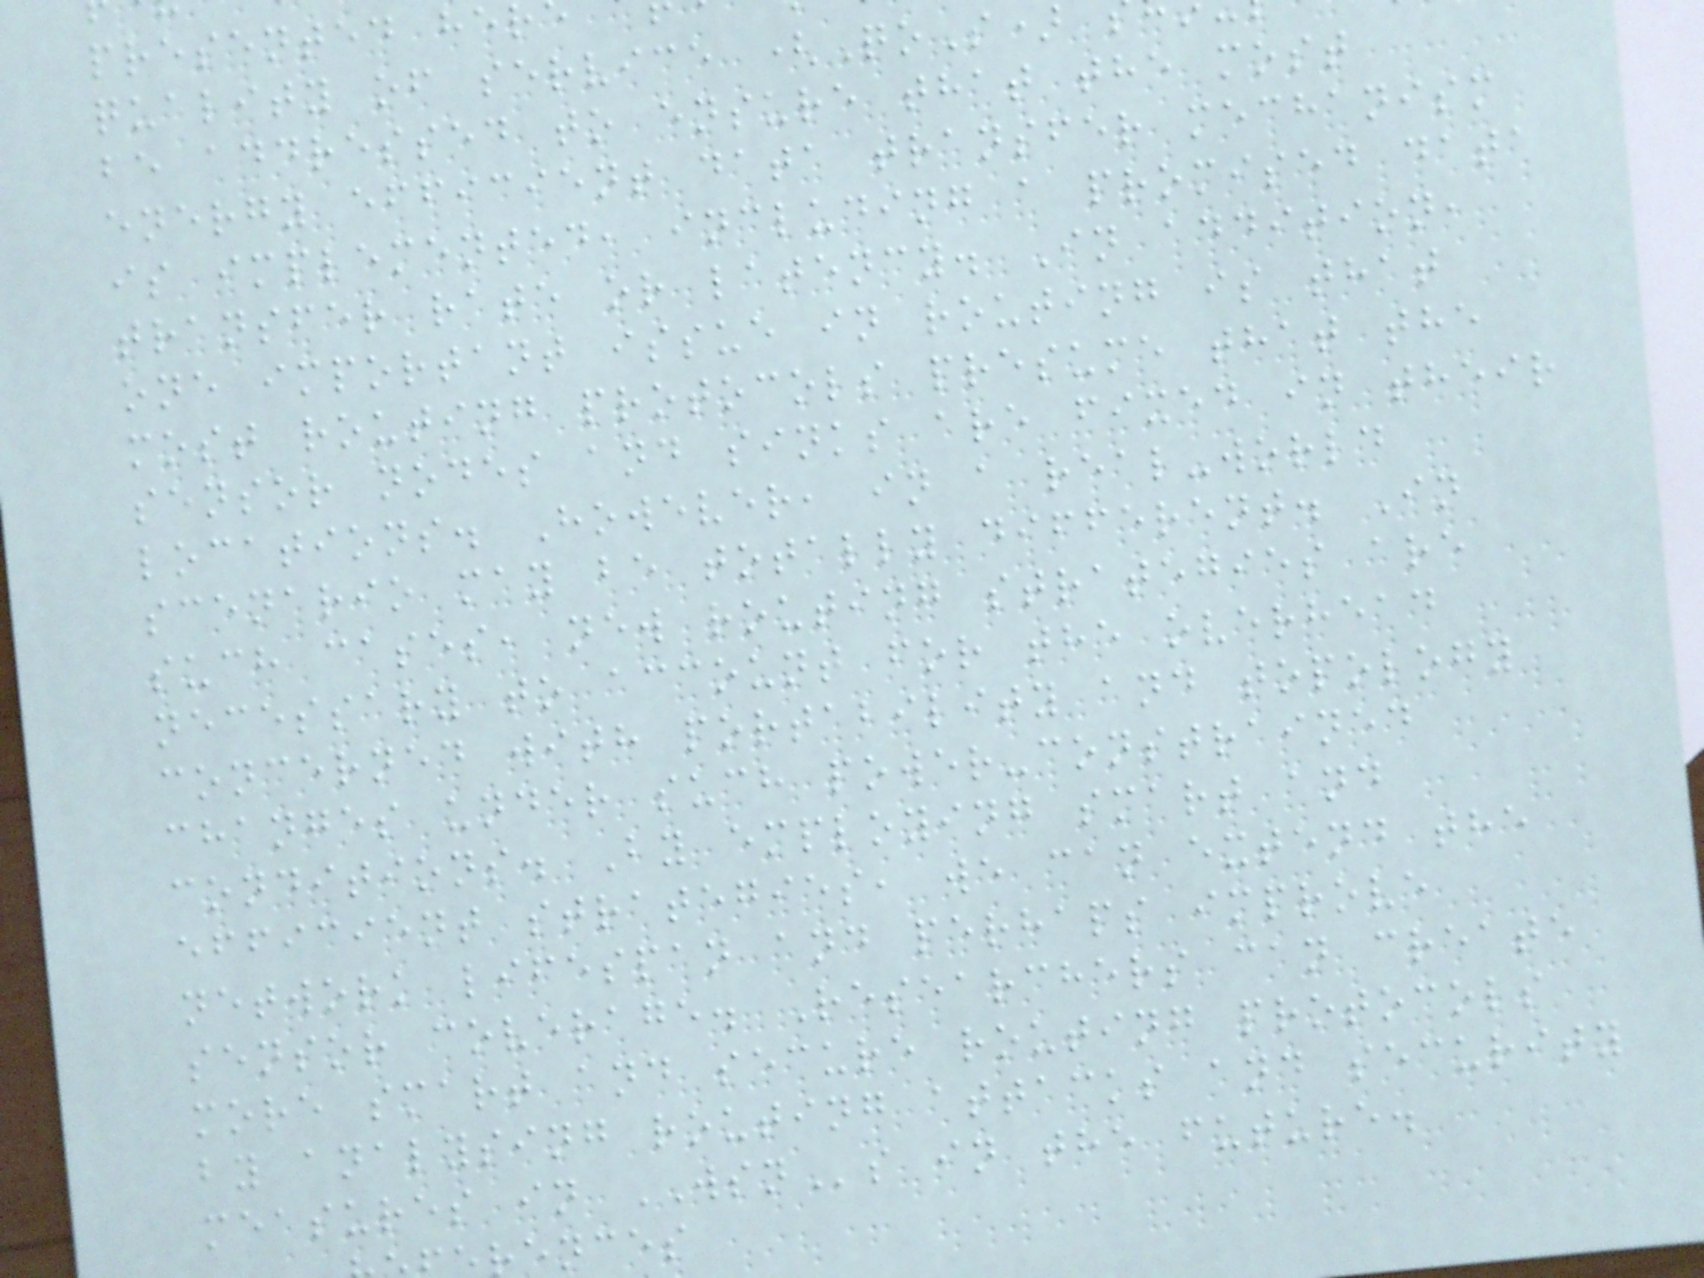presented her
quality of service (QoS)
be addressed to ensure that the most
energy efficient data transfer mechanism
is implemented, including a promised data
transfer rate or latency. In addition,
one important issue in routing is that
most routing protocols presume that the
sensor nodes and sinks are fixed in their
locations. However, in a real-world
scenario may be totally different. In
such cases, new routing strategies are
necessary to account for the overhead
concerned with portability and topology
changes under such power-constrained
conditions. By employing smart and
efficient strategies, we can extend the
network lifespan and perhaps improve
sensor coverage. Researchers can create
more smart and secure routing protocols
by analysing routing attacks and security
measures in WSNs in the future.
ences
